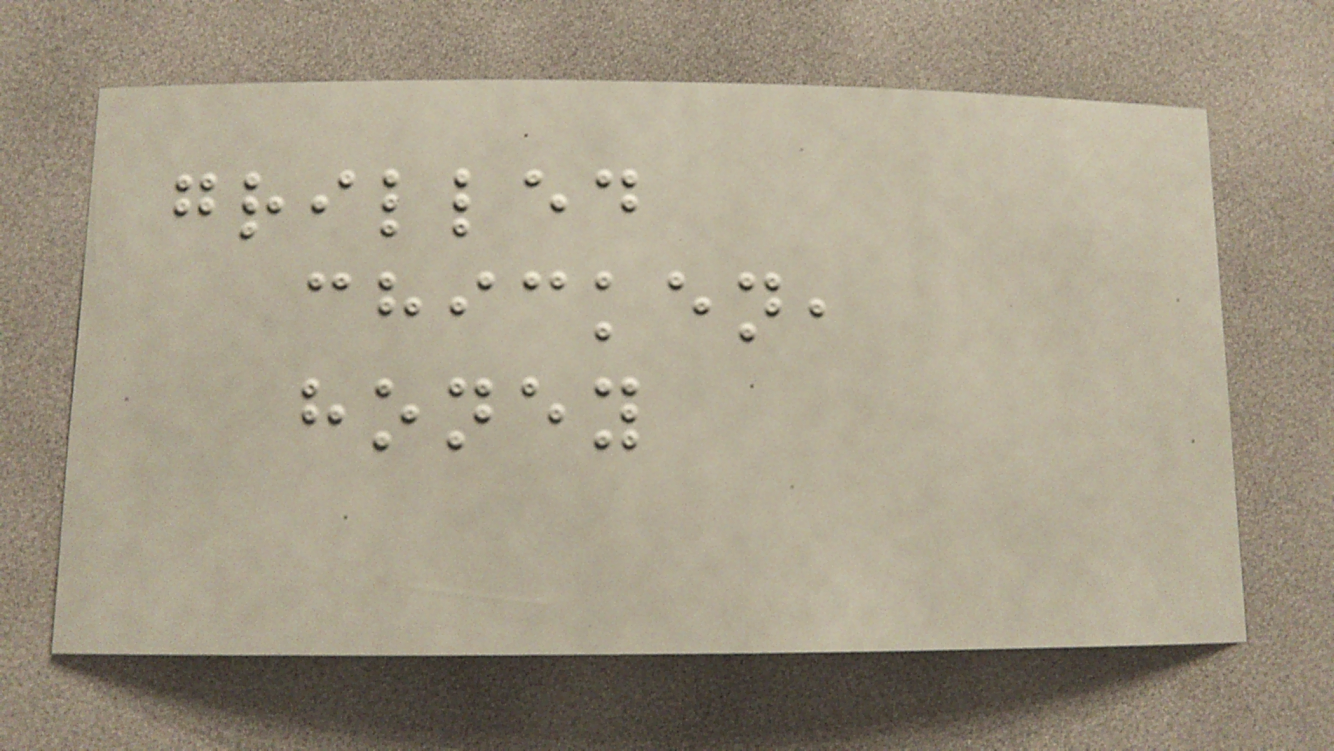grilled
chicken,
honey
